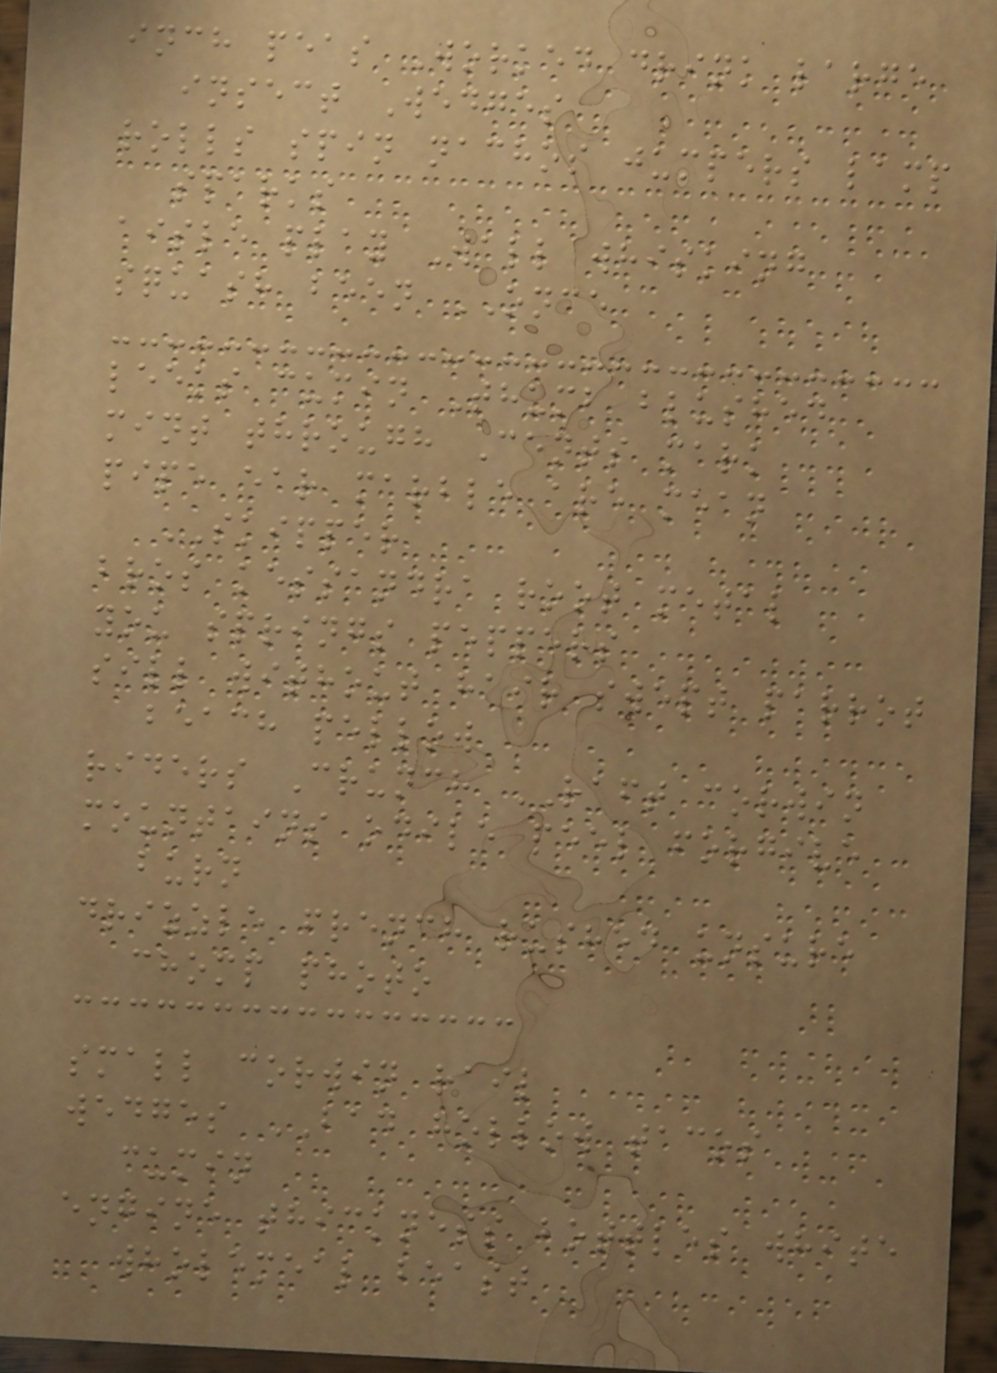inch peas Worked drink large
insect Wedges
rolls spin nachos jumpers lamp
sparks
aisle play Wall whisking
squash been ONCE
leeks cumin Thumb blushed
mint through Cents mark
pipe ear marble are mean
SKIPPER
bros kessandra root metal
you springs peppers
sill without hair swept parrot
beach pellow
riders Crunch RAFT corwin
mountains odile peel forgive
burn
drizzle french rushed unsure
chomp photo
small corwin rail
wedges BAD hollow tacos
cumin
engine thickness bottles white
wholemeal beast
